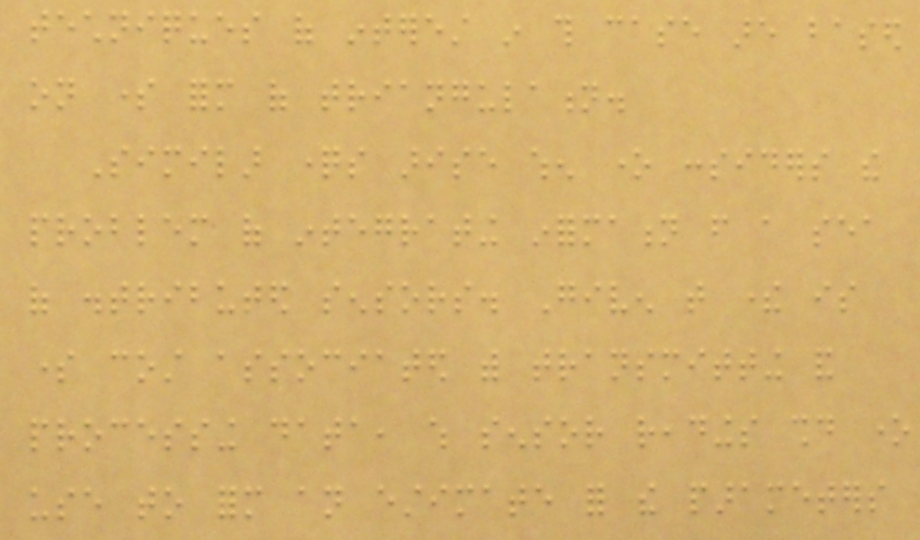techniques of interest in this case are based
on some form of triangulation.
Similar questions arise when one considers the
problem of integrating information from a sea
of distributed sensors. Given that there is
some cost associated with transmitting and
processing data, which sensor readings should one
use to form an estimate for the parameters
